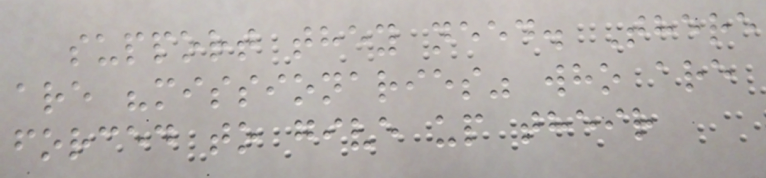support they need. There
are "missionaries" who are
forced to give up their
